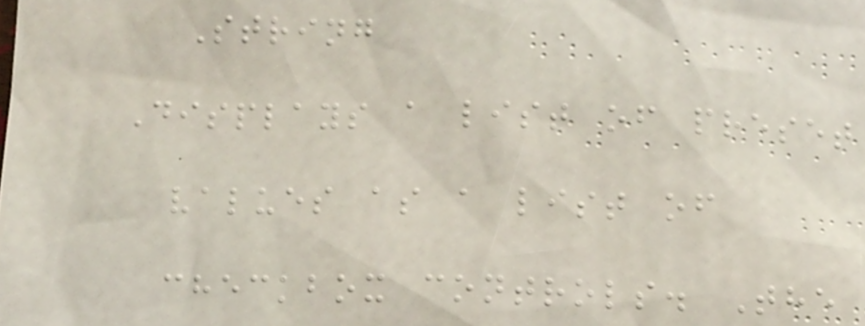String
Displays a list of preset
values as a list of
checkbox controls. The
